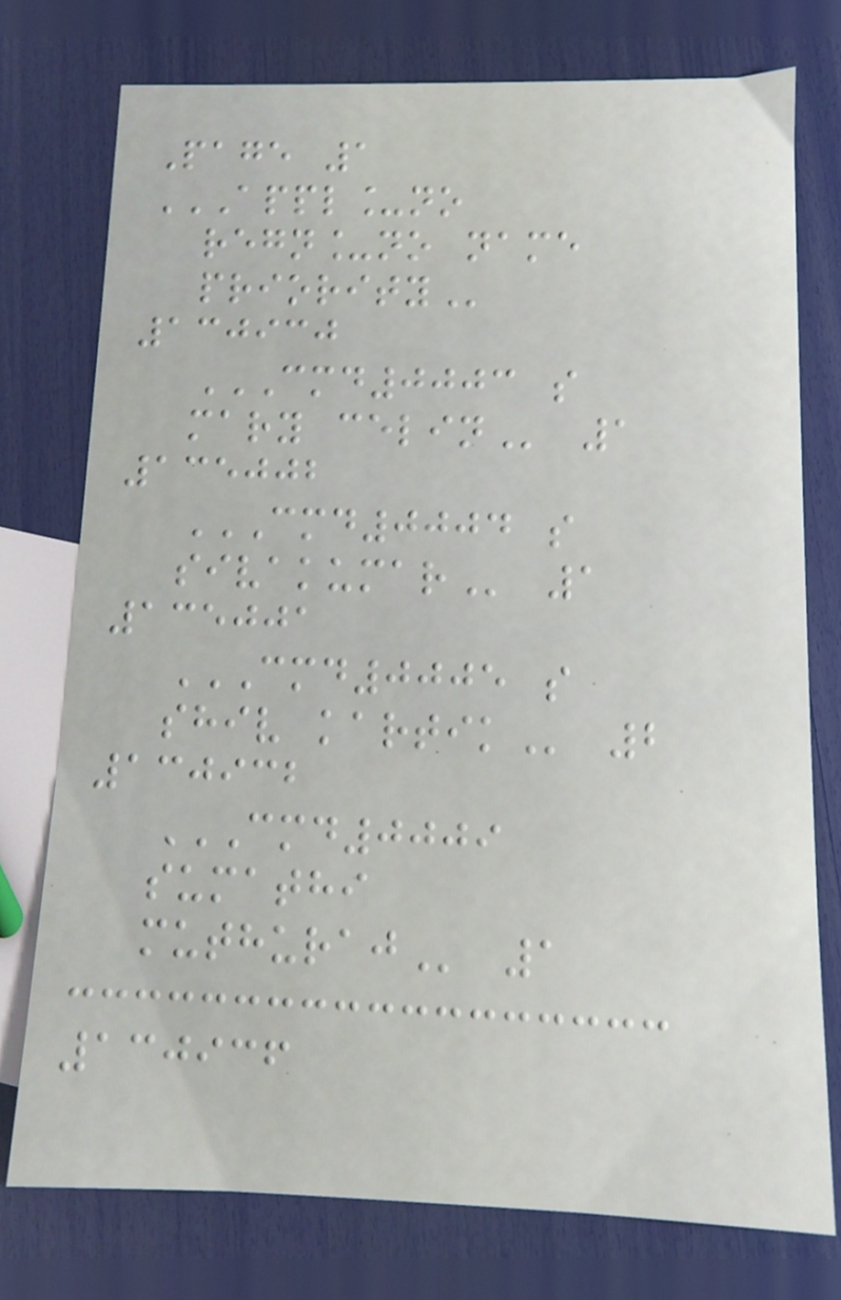Page 1
APPL_NO
REGN_NO NAME
PRIORITY
130930
CMD0003 S
MARY CELIN 1
135002
CMD0004 S
SIVAKUMAR 1
135001
CMD0005 S
SHIV KARTIK 2
130932
CMD0009
SUMATHI
MUTHURAJ 1
130936
